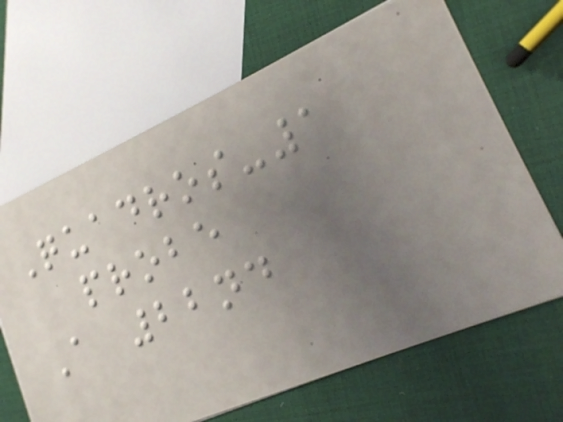Quadros-1
probe
A 22nd
